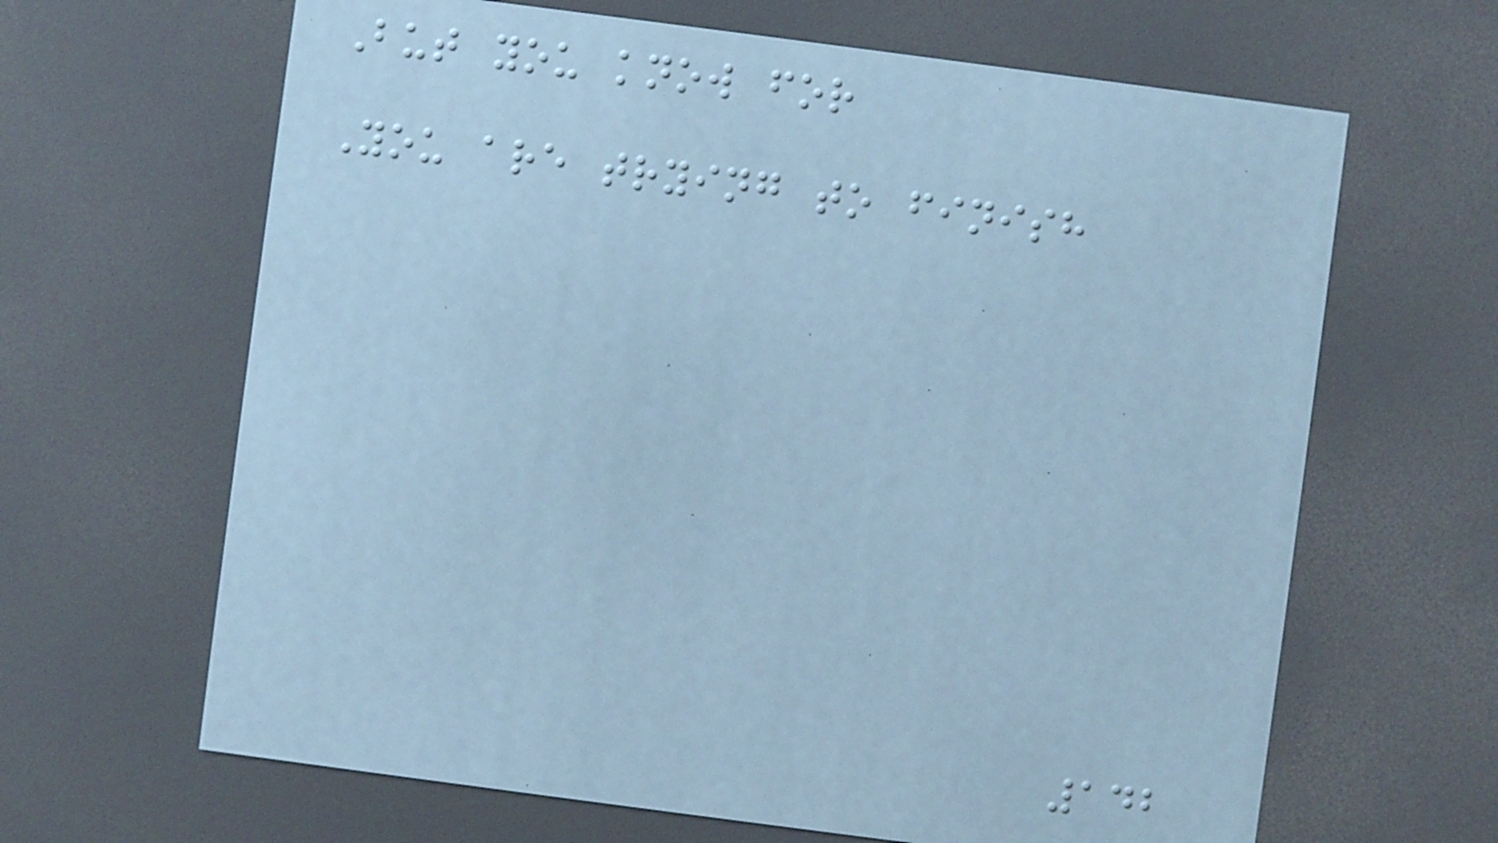But you know for
You are trying to finish
142
